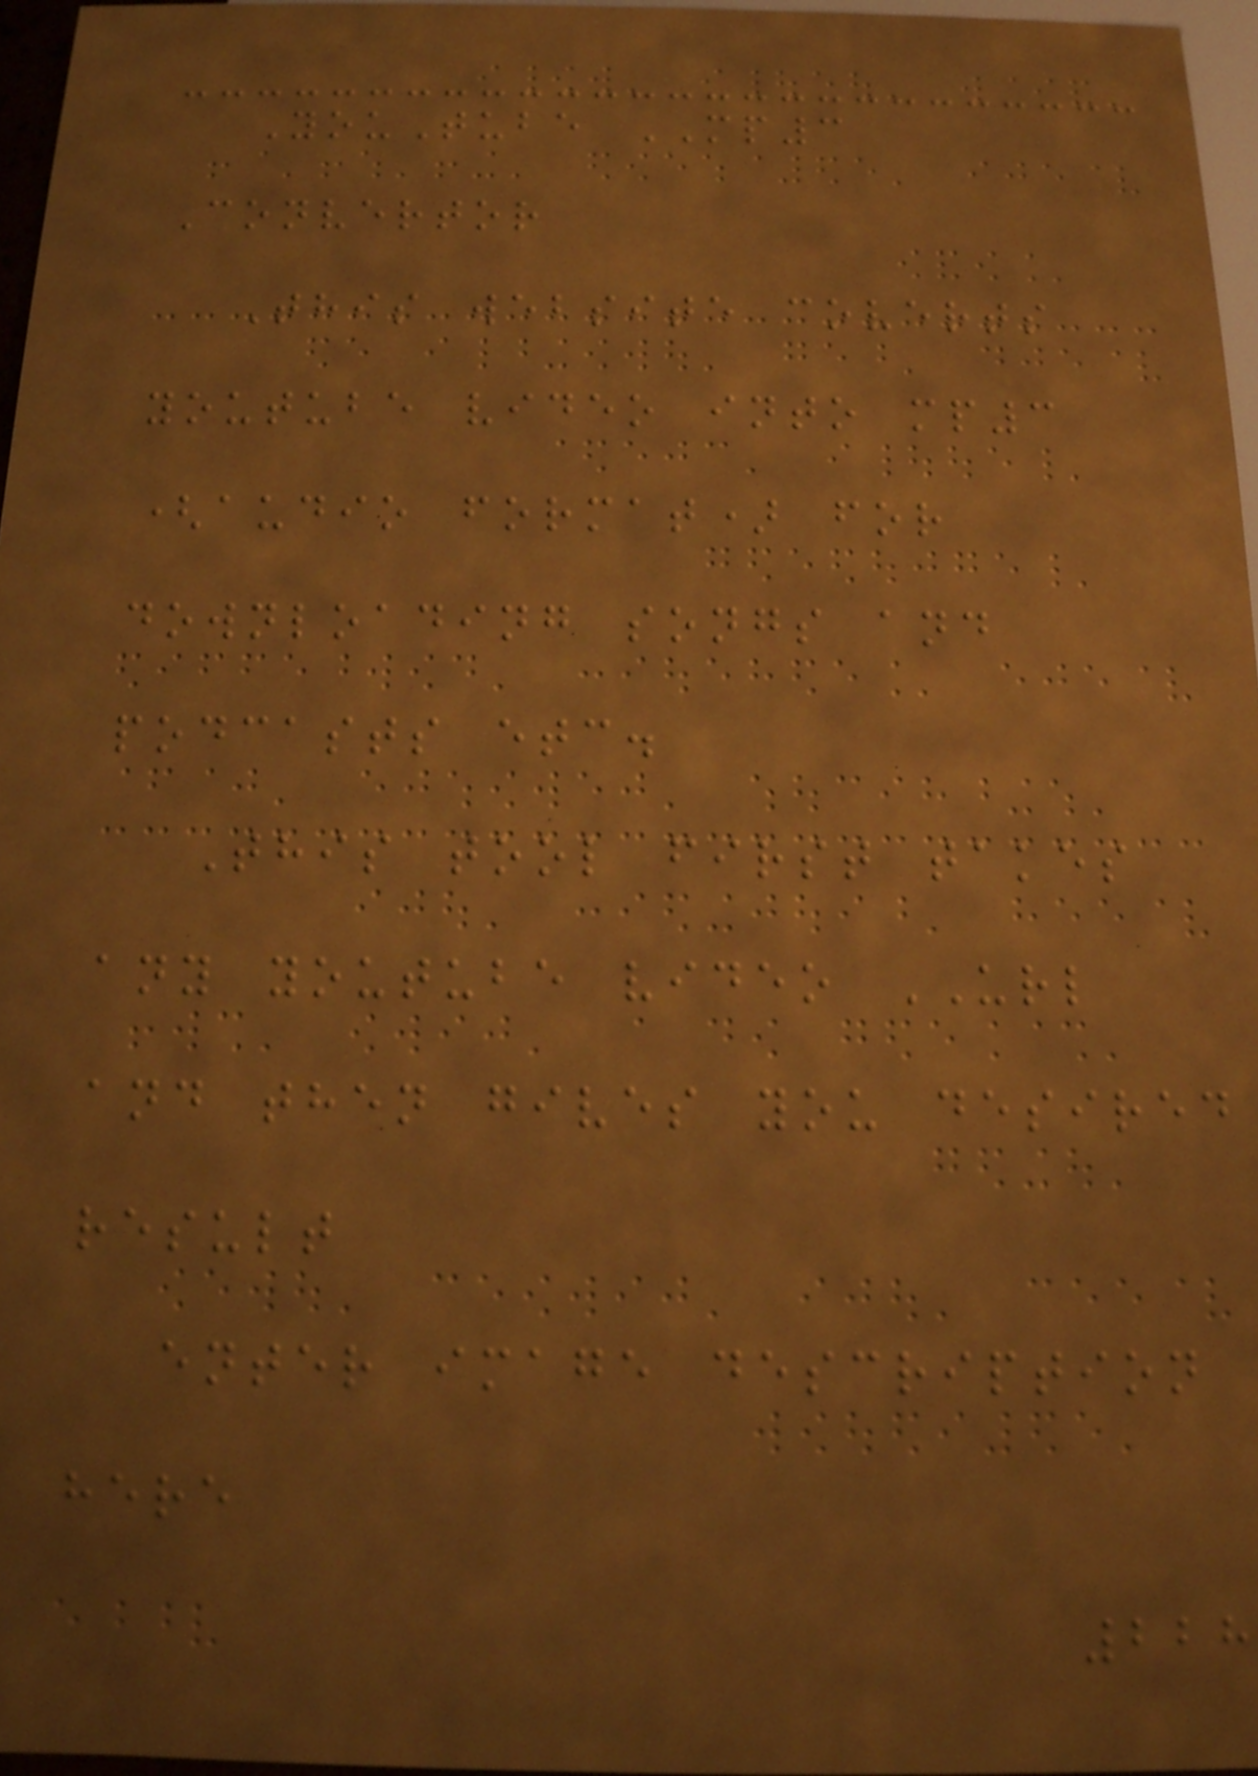YouTube MP3
Convertor
This website coverts
youtube video into mp3
(audio format) for
downloading songs and
podcasts etc.
This tool first takes
any youtube video URL
and then gives you desired
result
enter image description
here
228
